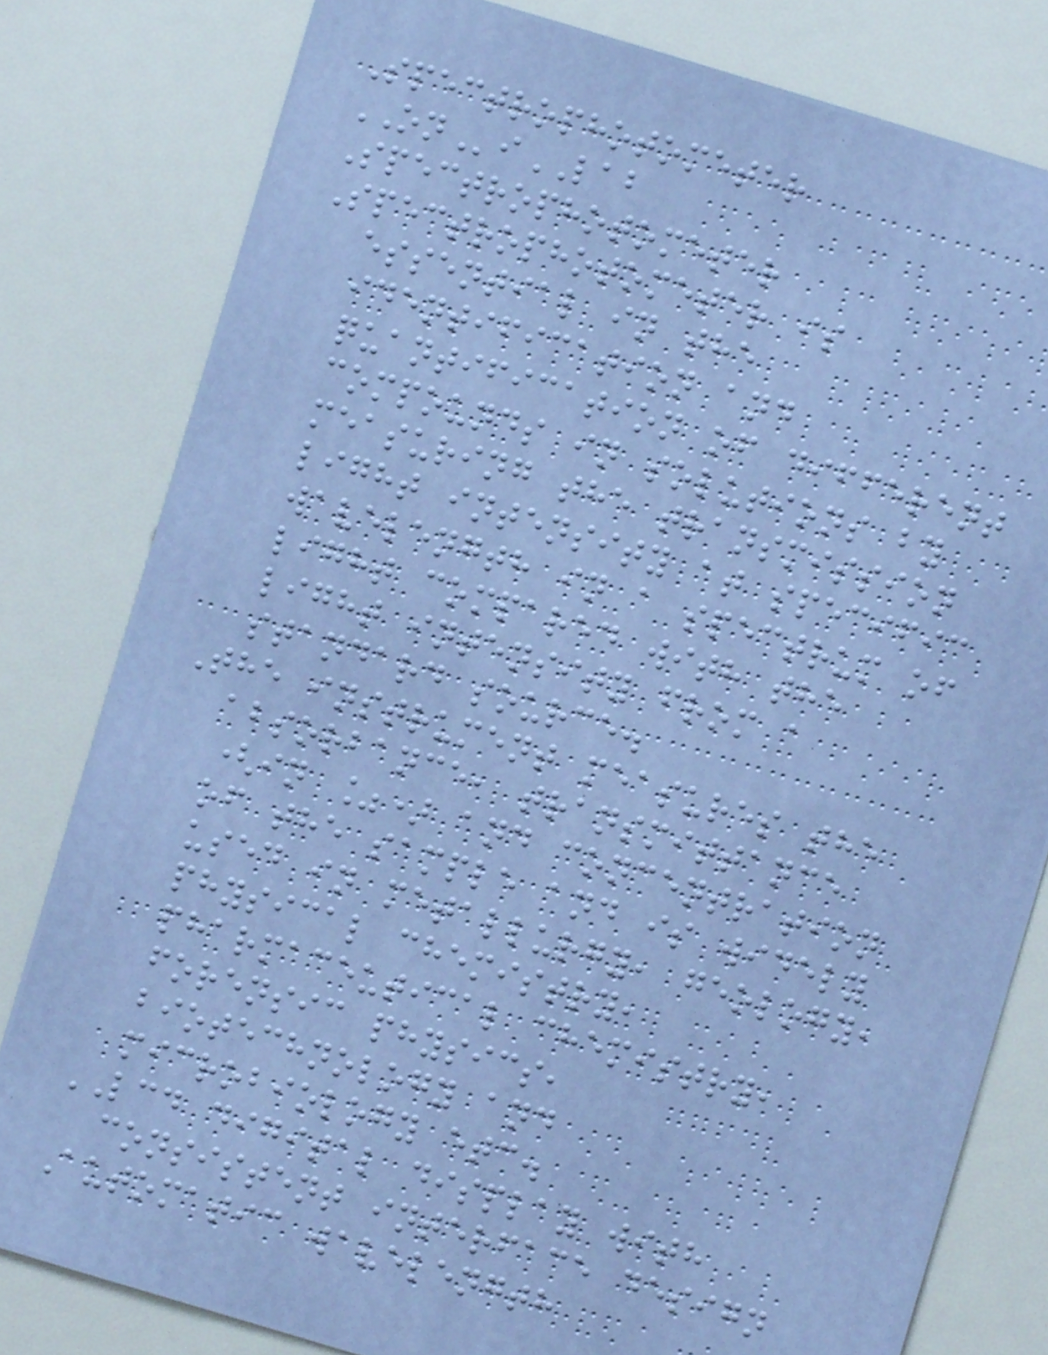Spectrophotometer
ONiLAB
Spectrophotometer
Spectrophotometer is
essential in the
identification and
quantification of different
compounds in solutions by
measuring the transmission
light intensity at specific
wavelength in a spectrum of
light compared with the
light intensity from a
standard source.
The instrument measures the
absorbance, transmittance
(in %) and concentration
of the sample and is widely
used in metallurgy, geology,
physical chemistry,
pharmaceutical chemistry,
forensic physics,
biotechnology and
microbiology etc.
LCD digital display with
consistent interface design
Automatic wavelength
